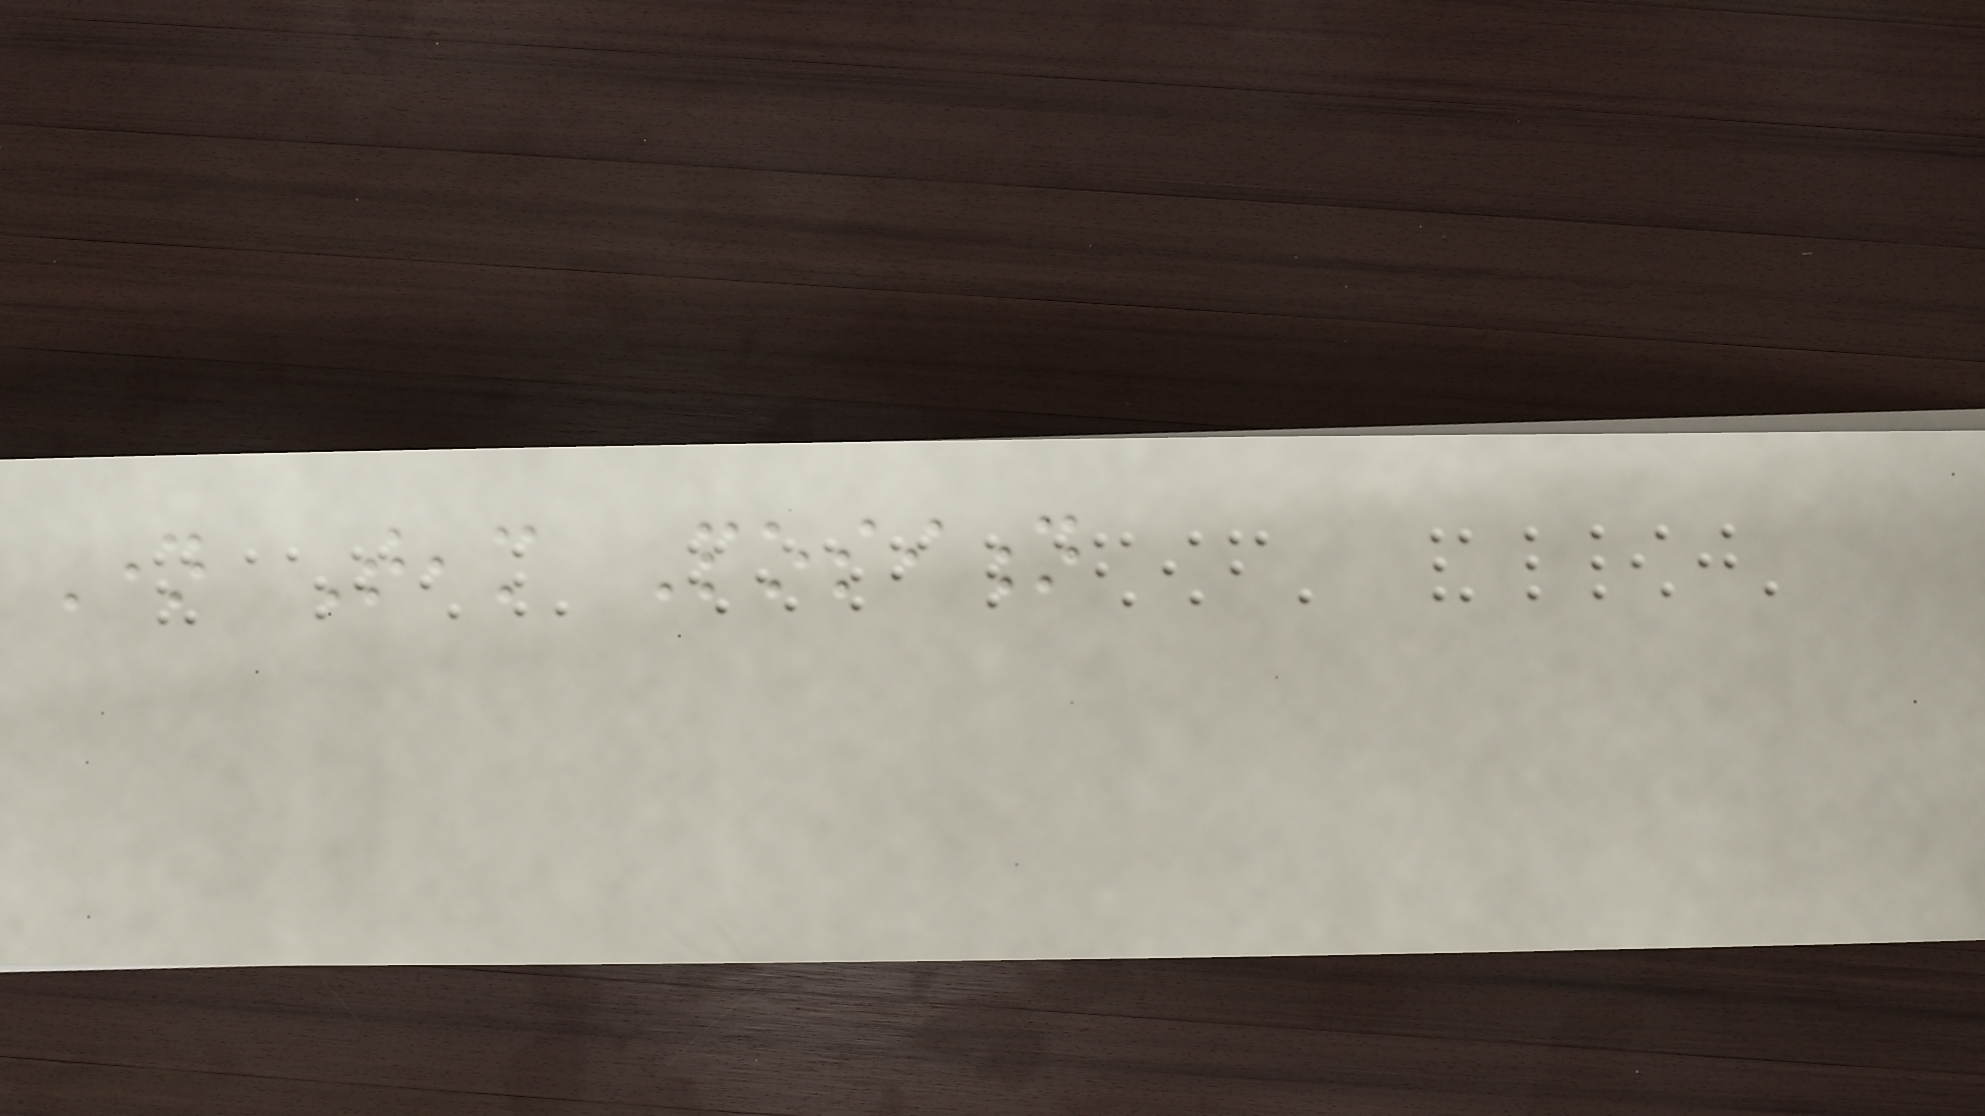Name Team Position
